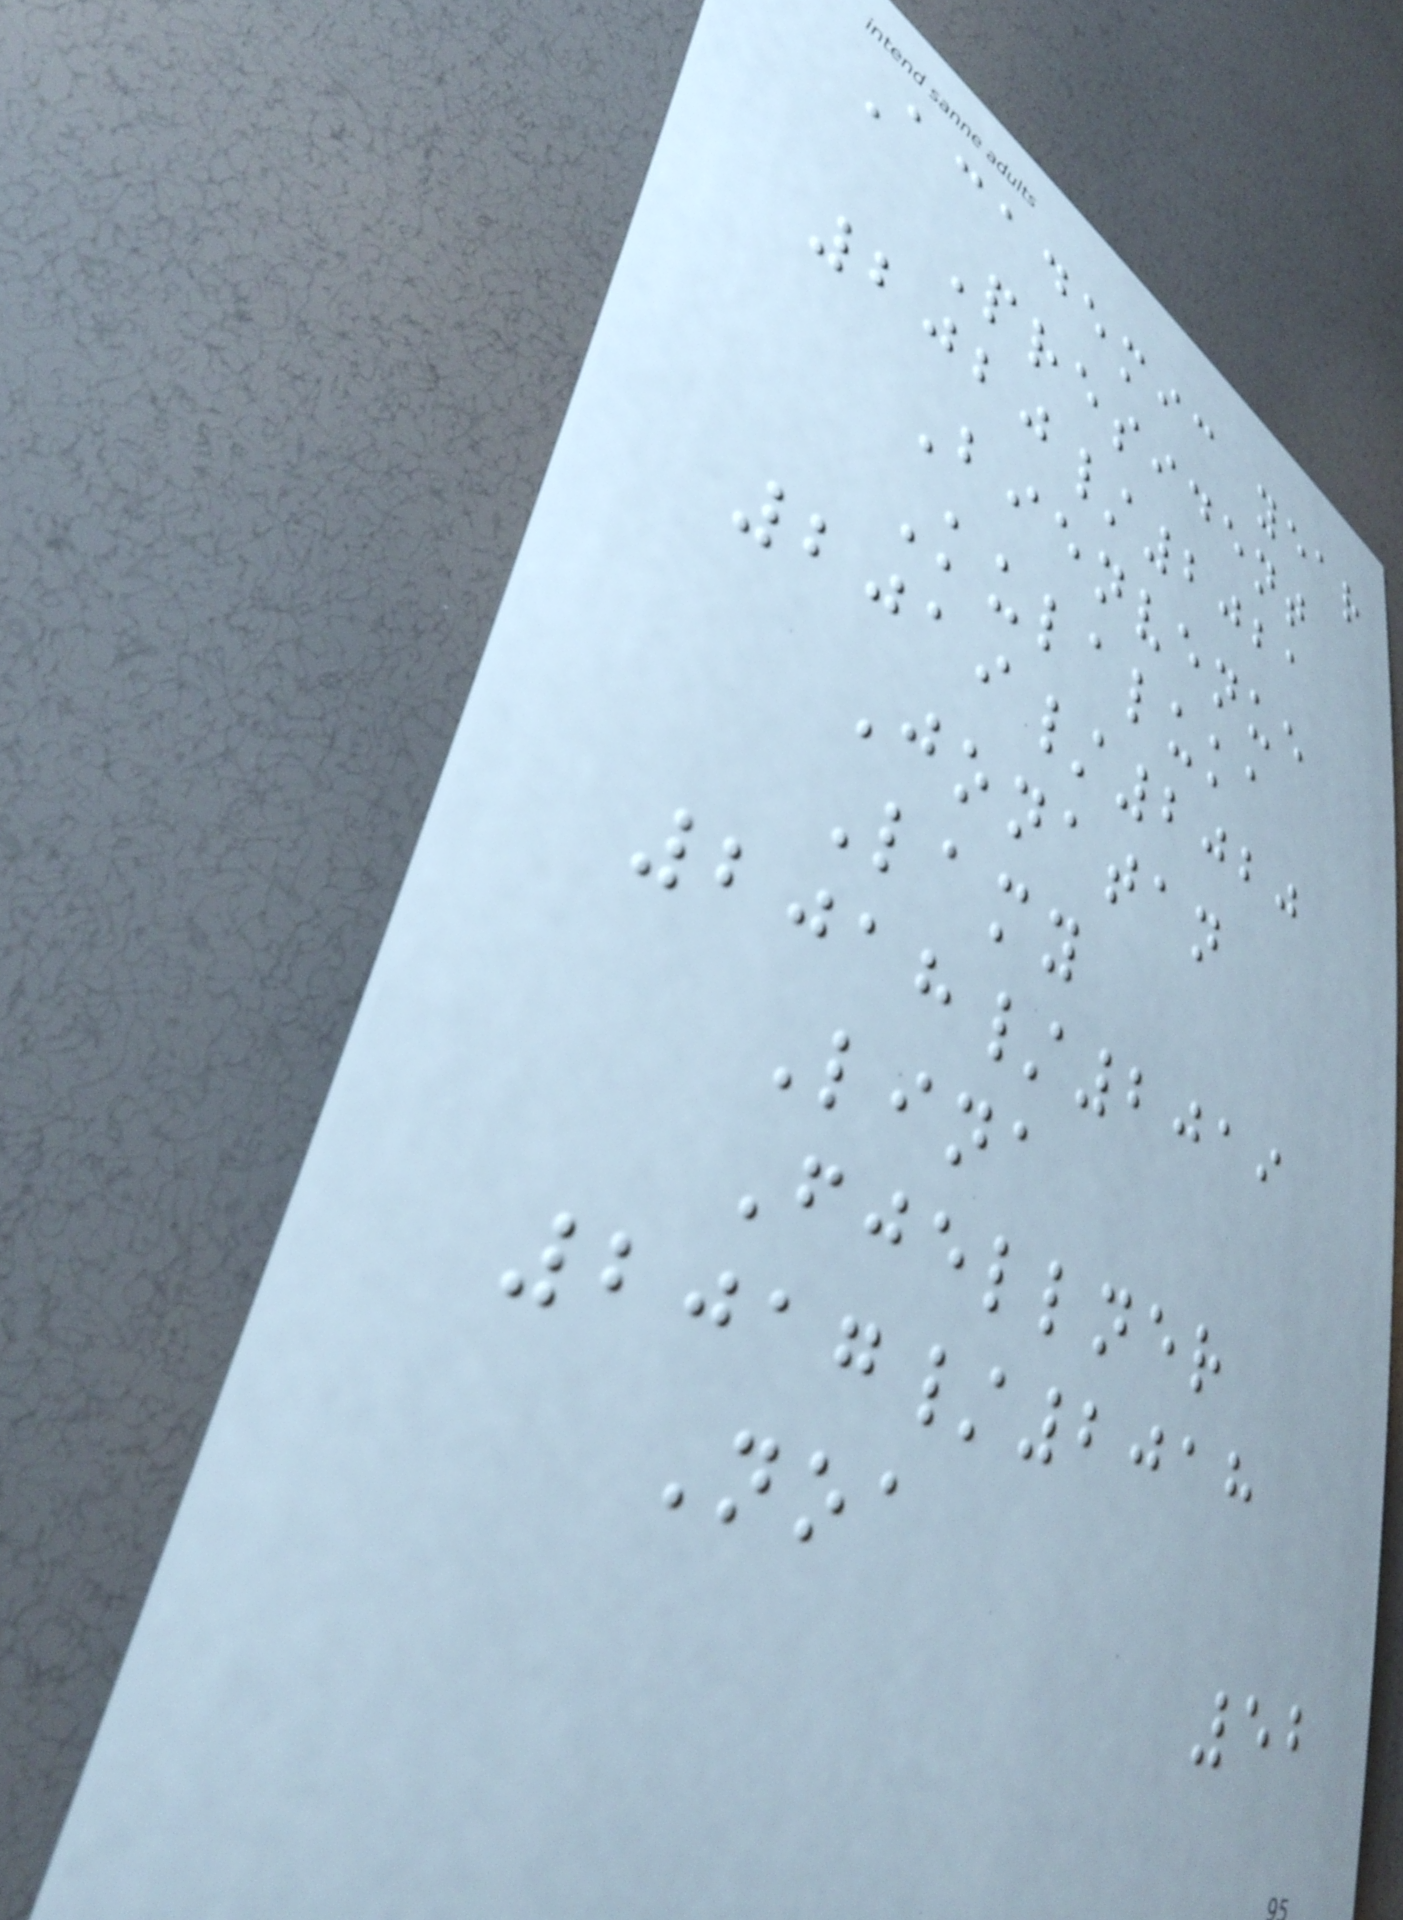Academic year
President
2020/2021
Bienvenue
Kulaluka
2019/2020
Jonatan
Lamy
2018/2019
Lina
Fjellner
2017/2018
Noa
52
